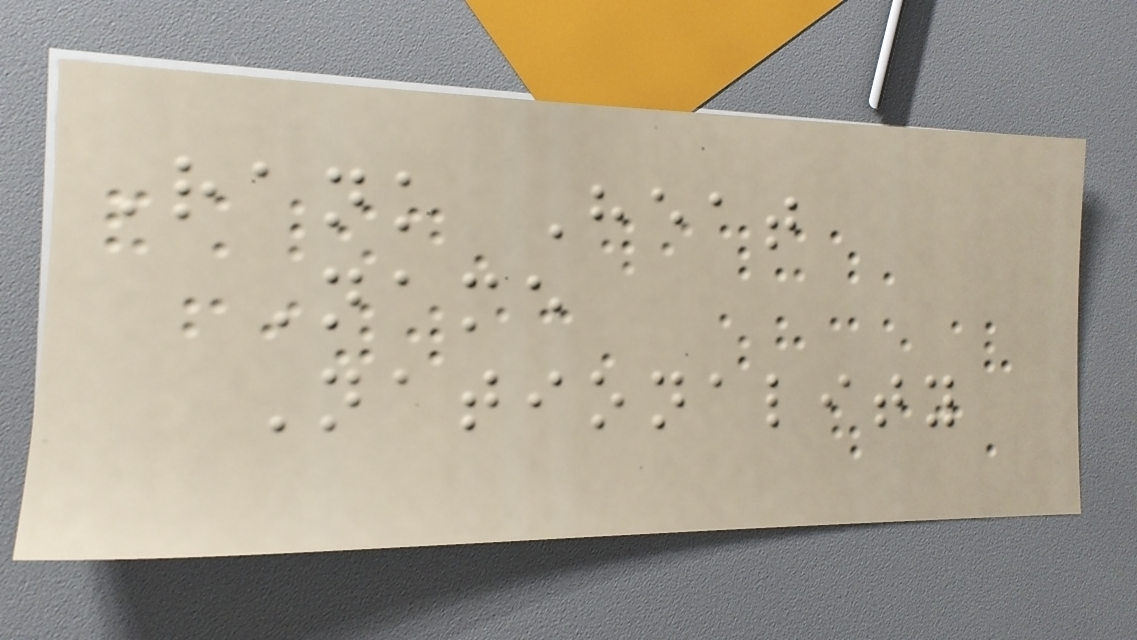Rank Heat
Name
Nationality
